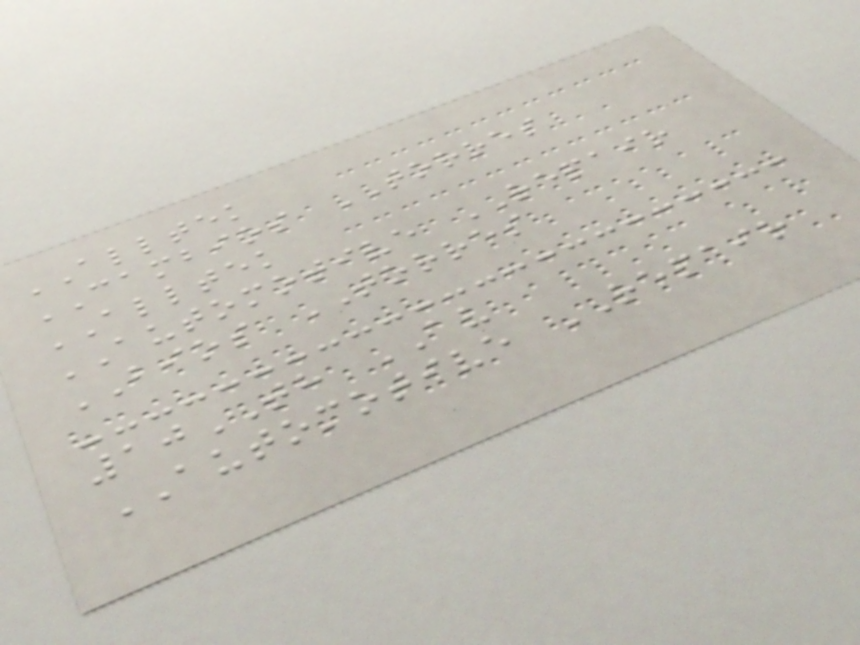ALLTEK
CAMBIOS TORRES
ALLTEK
AUTOMOTIVE REPAIR
BIOS TORRES
10TH AV
AUTOMOTIVE REPAIR
